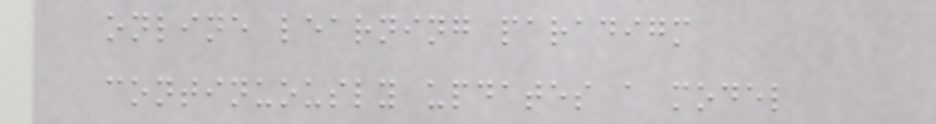online learning paradigm
continuously updates a model
